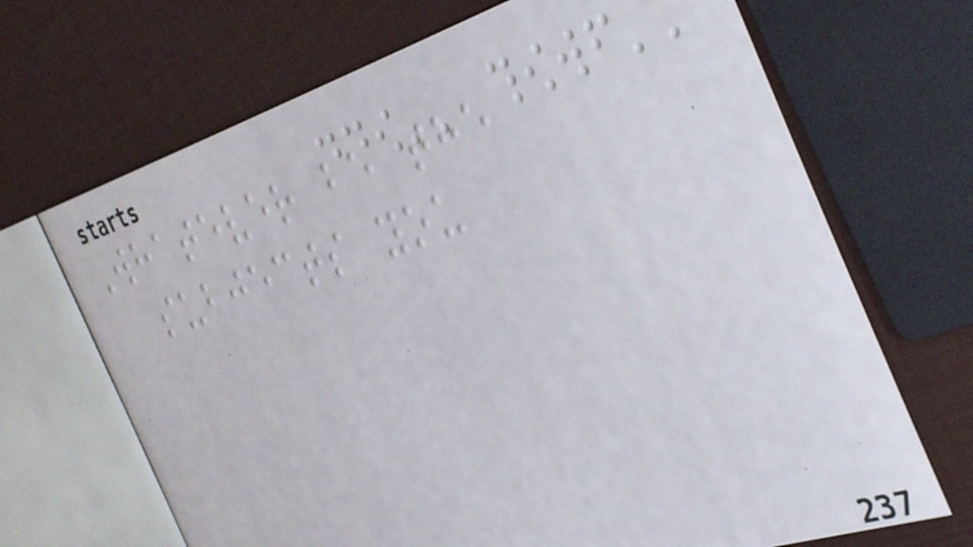Whatever be the
subjects you
